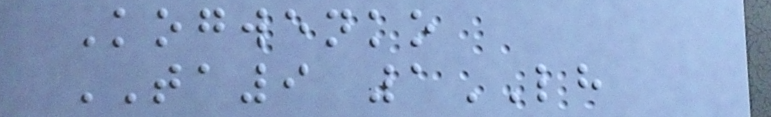Kogwenko
TA9 1LH
